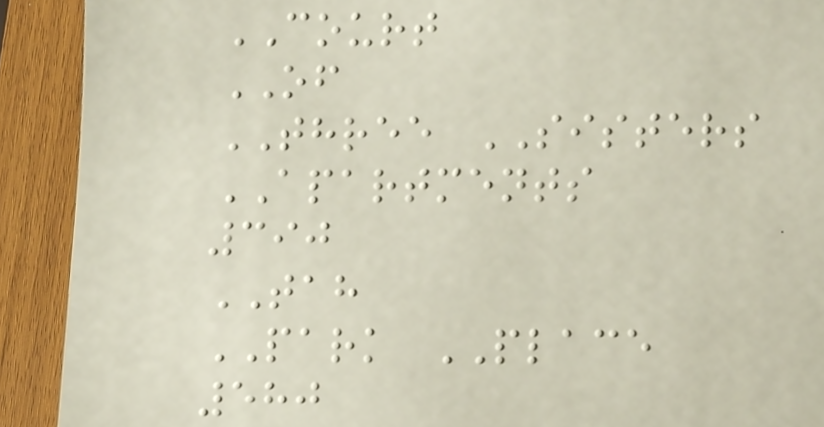COURT
OF
THREE SISTERS
APARTMENTS
390
TAH
PARK PLACE
580
